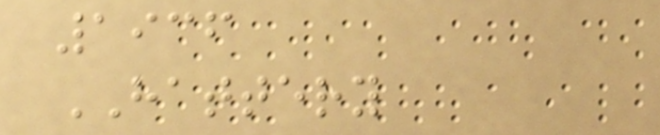1936
HATTERY
